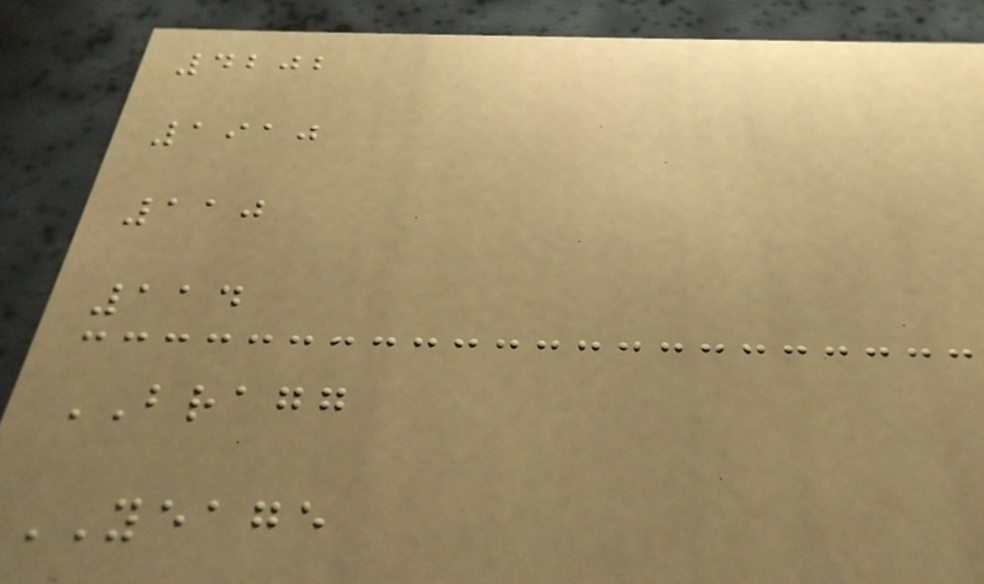4202
1910
110
114
BRAGG
YEAGE
